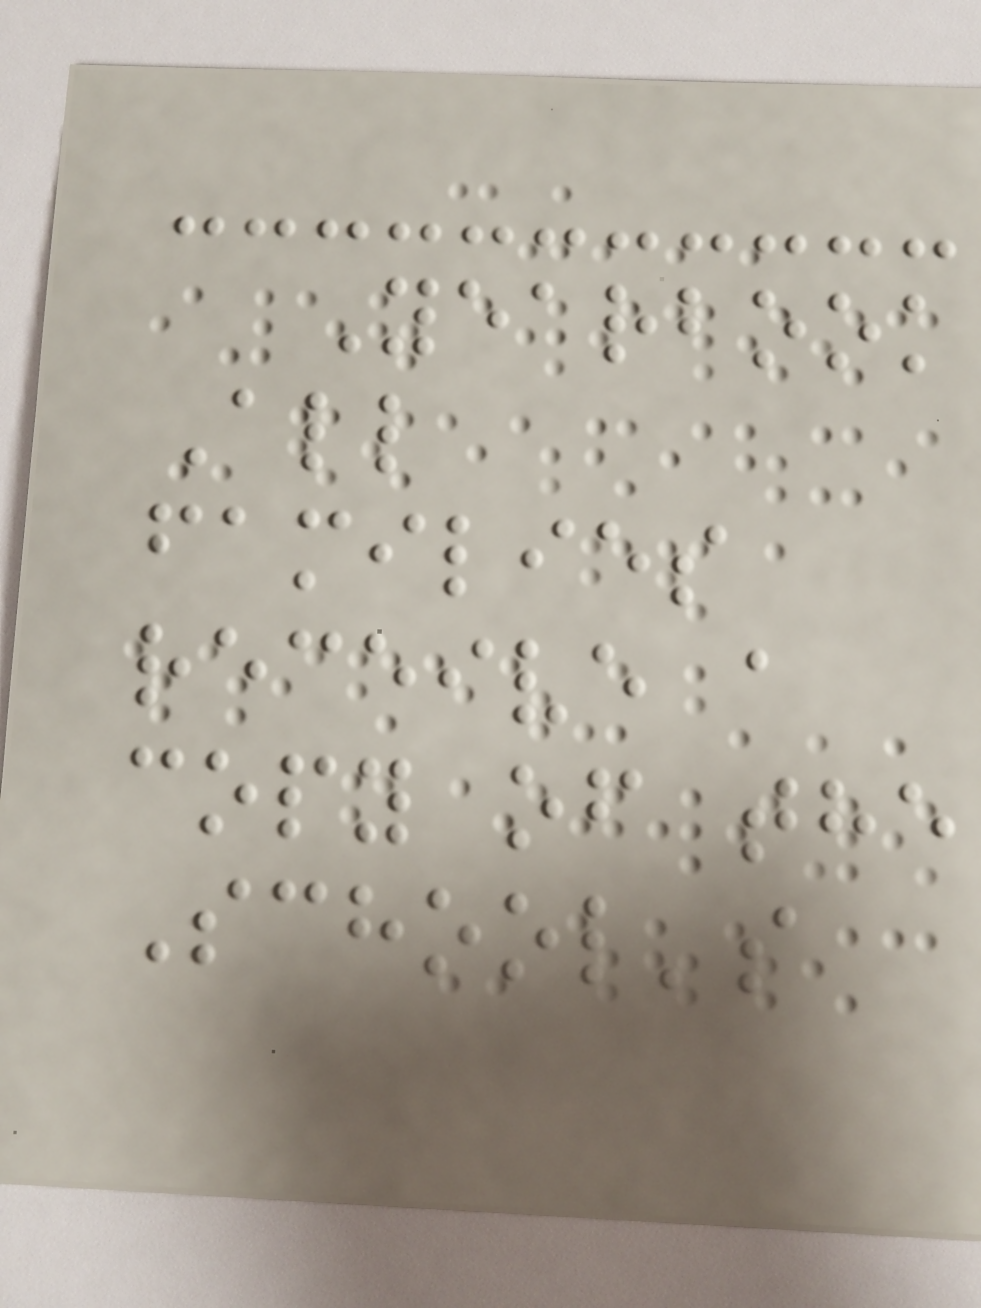Yearbook
All
families
receive a
copy of the
School's
